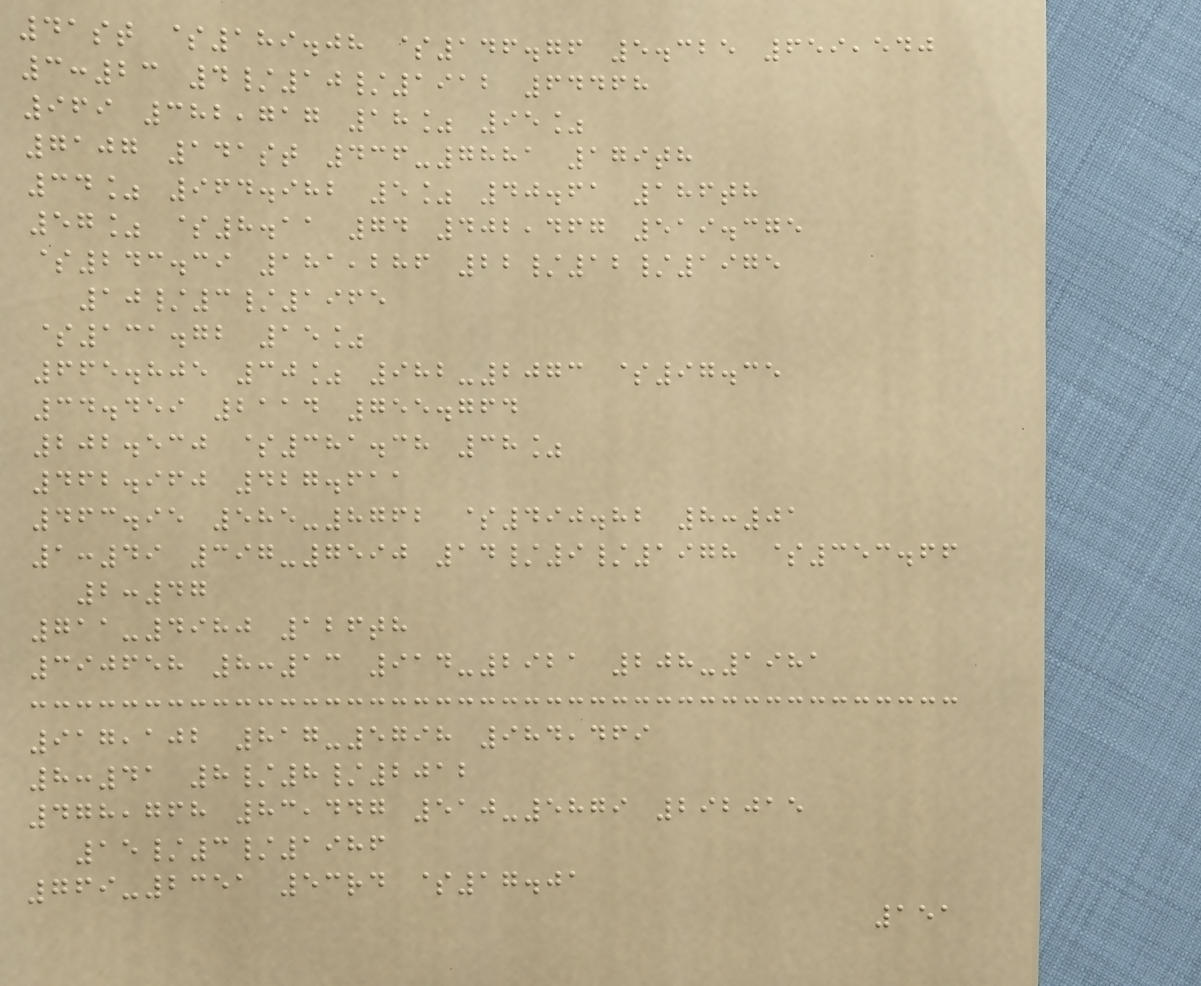41st $189.08 $146.76 5.325 659,540
3:23 4/10/1912 64468
969 382,717 18% 95%
7107 141st 436-7881 179th
34% 964.982 5% 40.61 186th
57% $8.11 74 402,467 519.375
$243.39 181,286 22/12/1975
10/3/1965
$131.72 15%
665.805 30% 982-2073 $97.35
34.459 2114 755.764
202.530 $381.38 38%
462.960 427.611
463.95 585-8762 $490.82 8:01
1:49 397-7590 14/9/1978 $353.66
2:47
711-4980 126th
390658 8:13 914-2921 208-1981
917,102 817-5798 984,469
8:41 8/8/2012
478,768 83,447 510-5879 292015
15/3/1986
769-2351 53rd $17.01
151
